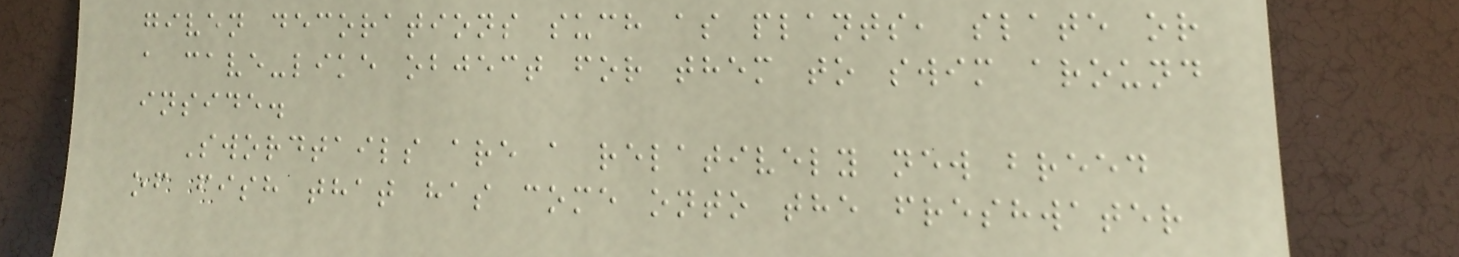given decorations such as plants, slate or
a cave-like object for them to swim around
inside.
Swordtails are a relatively new breed
of fish that has come onto the freshwater
